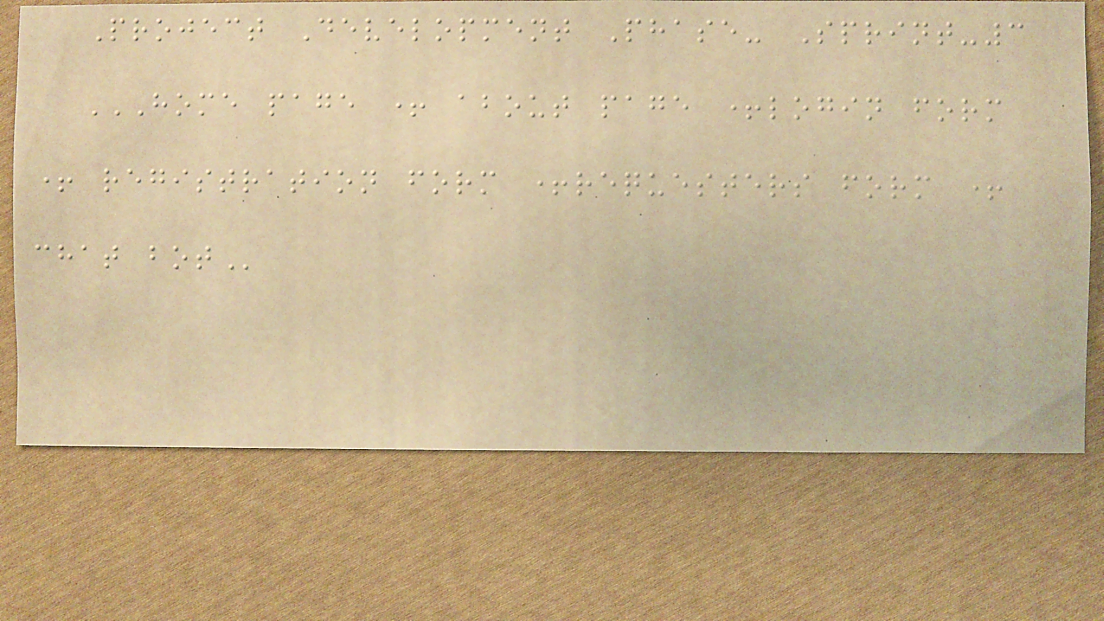Project Development Phase- Sprint-3
HOME PAGE + ABOUT PAGE +LOGIN FORM
+ REGISTRATION FORM +REQUESTERS FORM +
CHAT BOT
